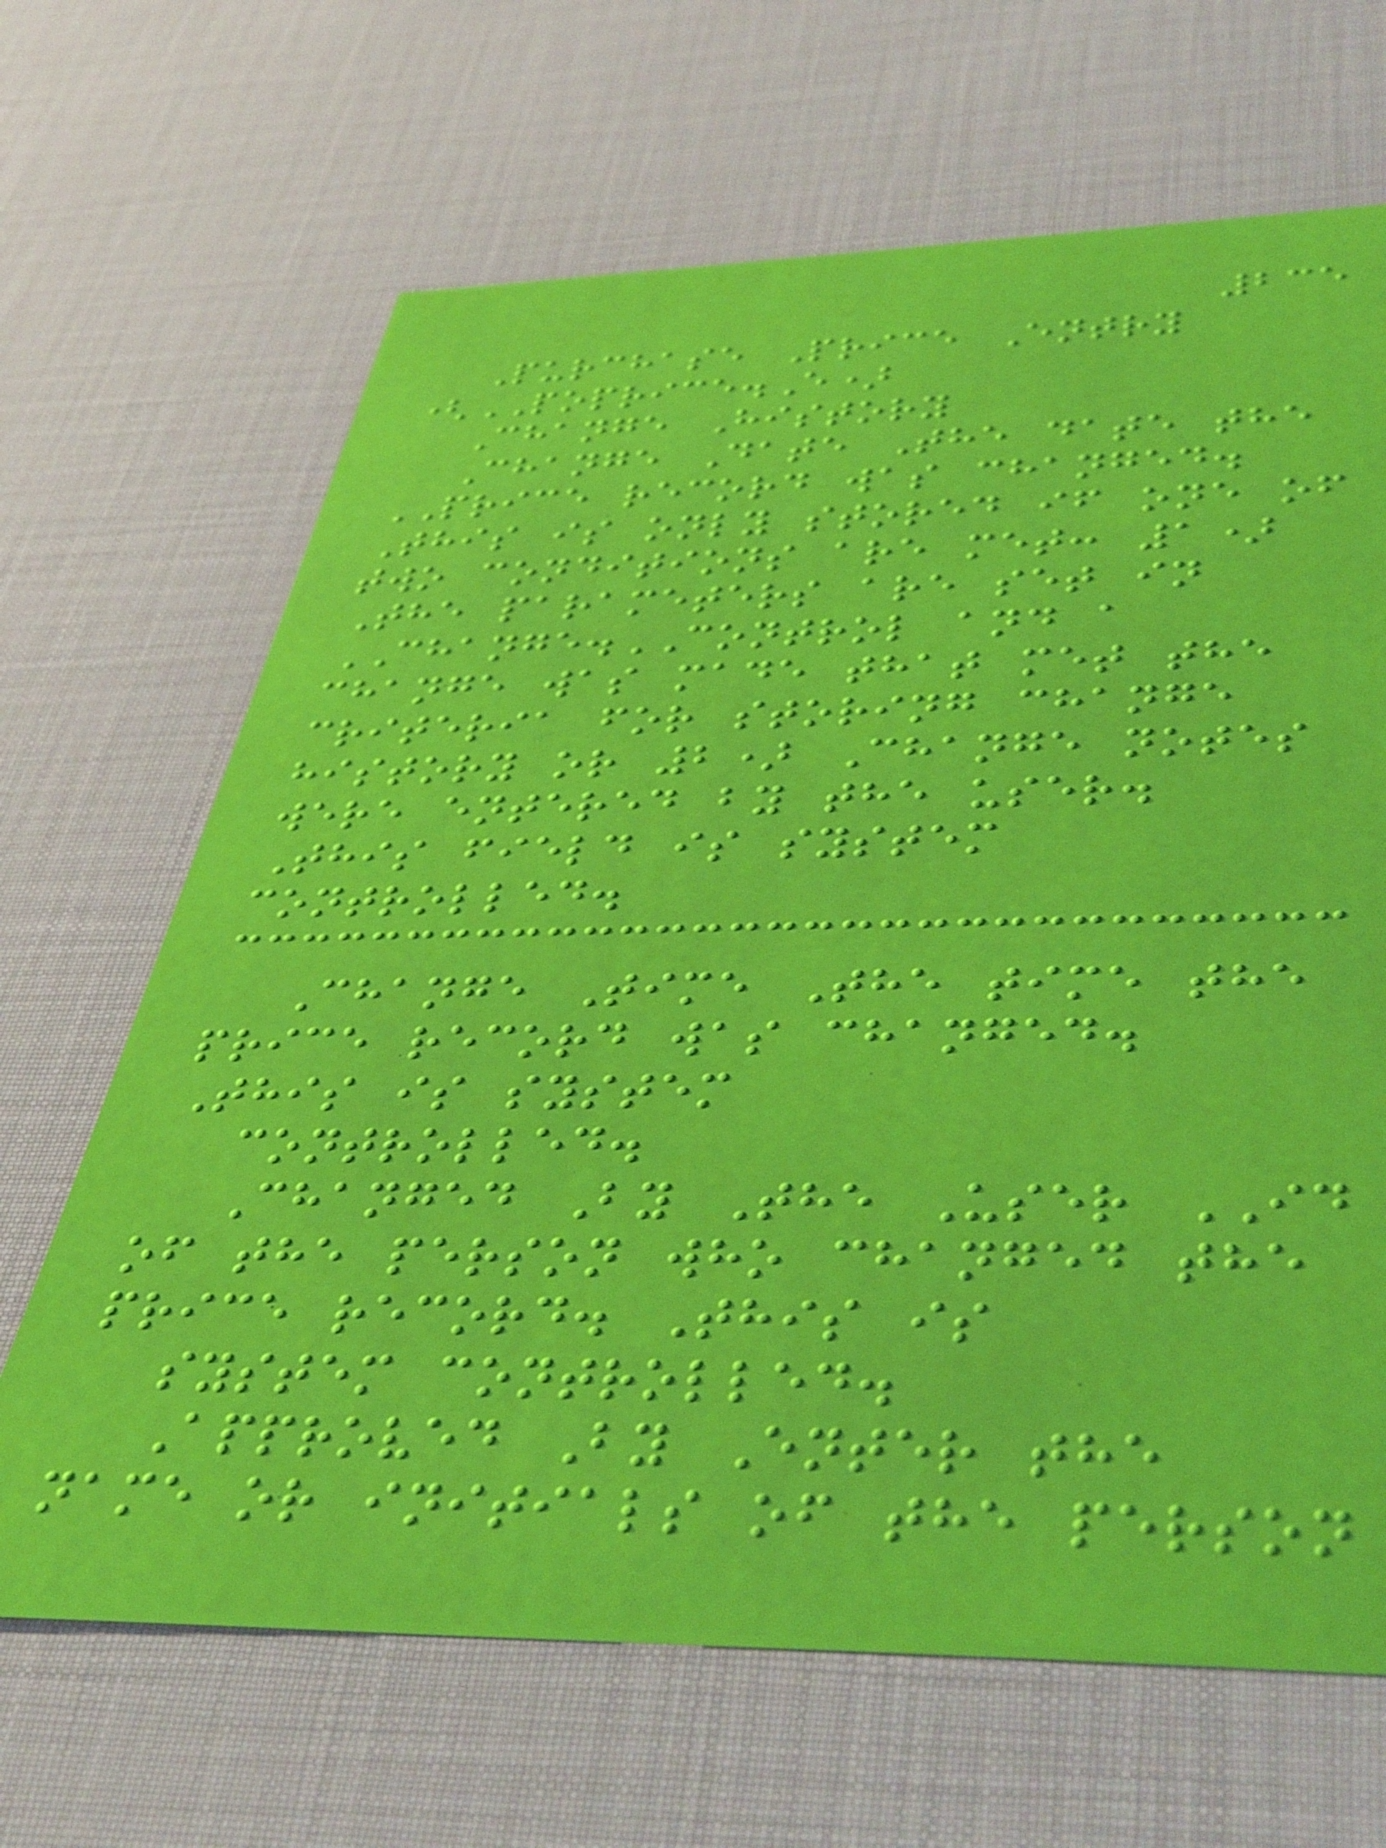235
Purchase Price Entry
(POPRICE.E)
Change History
Change Date The date the
PRICE record was changed.
This is only stored if one of
two conditions are met: 1)
The parameters are set in
CHANGE.CONTROL and a
change was made that met the
criteria for storing change
history or 2) Change notes
were entered by the user.
This field is system
controlled.
Change Time The time the
price record was changed.
This is system
controlled.
Changed By The User ID
of the person who changed the
price record. This is
system controlled.
Approved By Enter the
name or initials of the person
